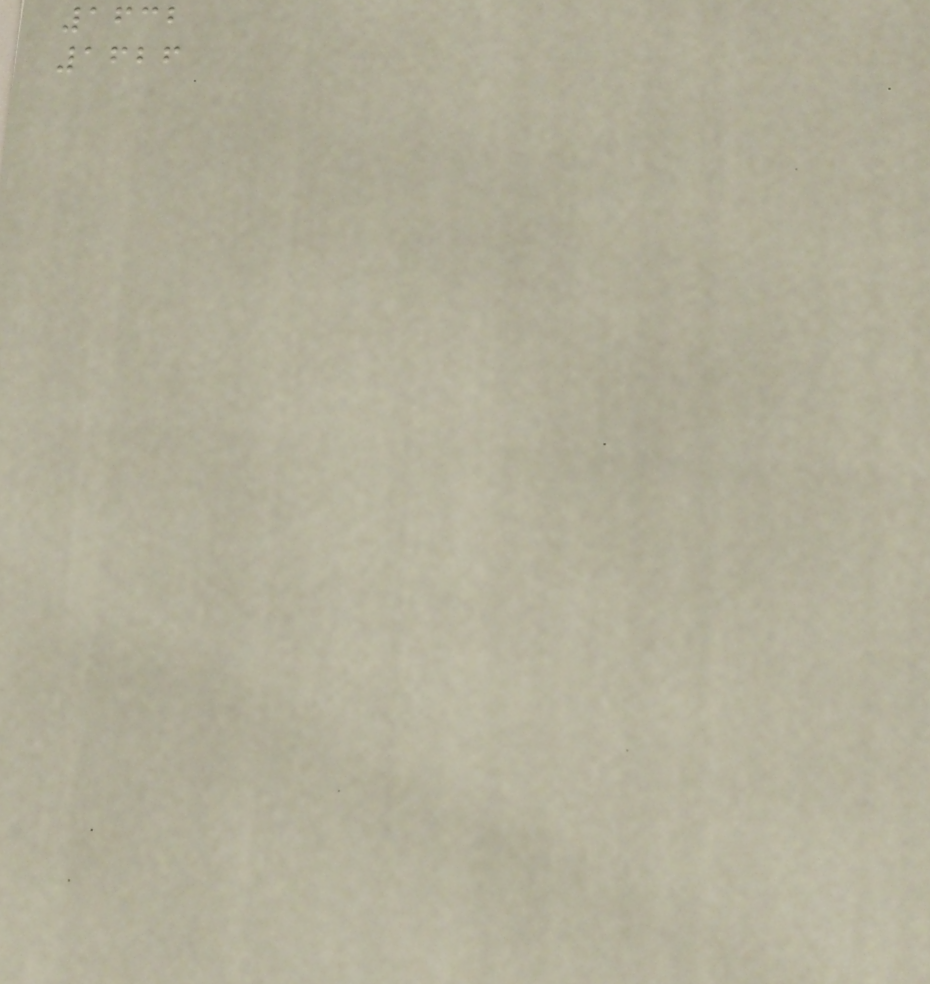1632
1626
